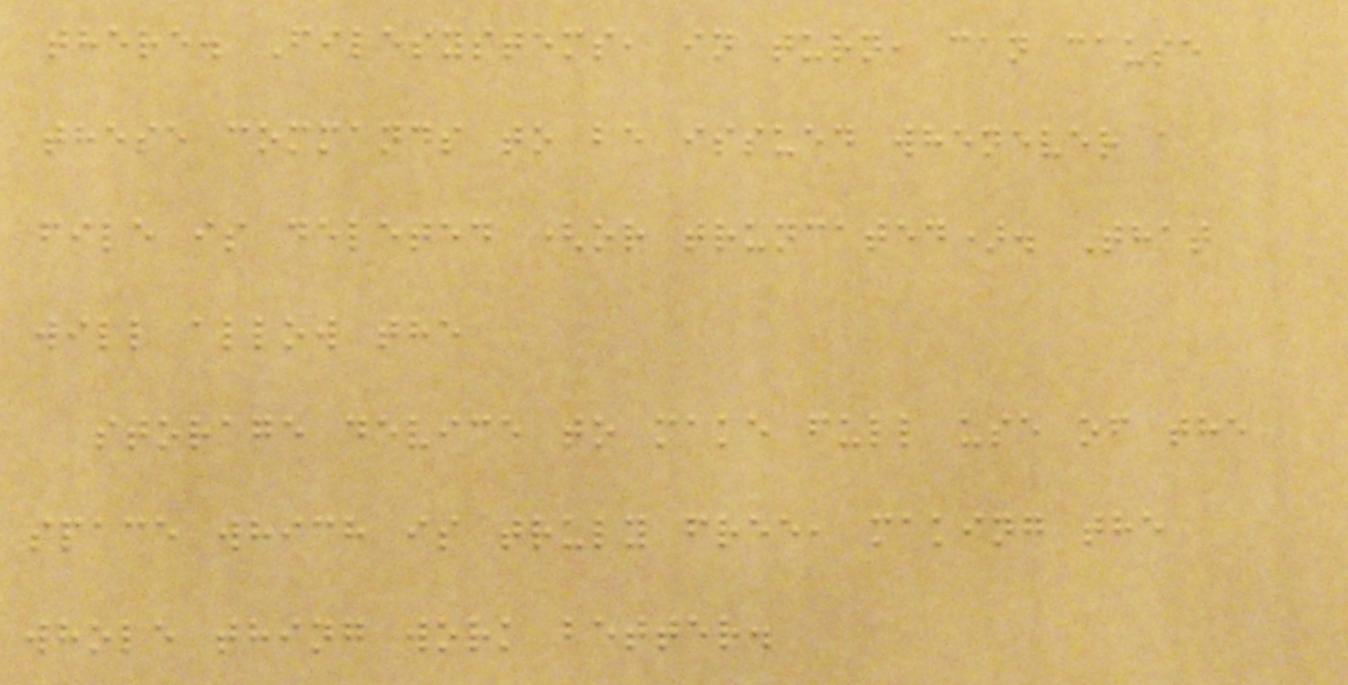there. Filesystems, in turn, can cause
these commands to be issued whenever a
file is deleted (or truncated). That
will allow the
storage device to make full use of the
space which is truly free, making the
whole thing work better.
